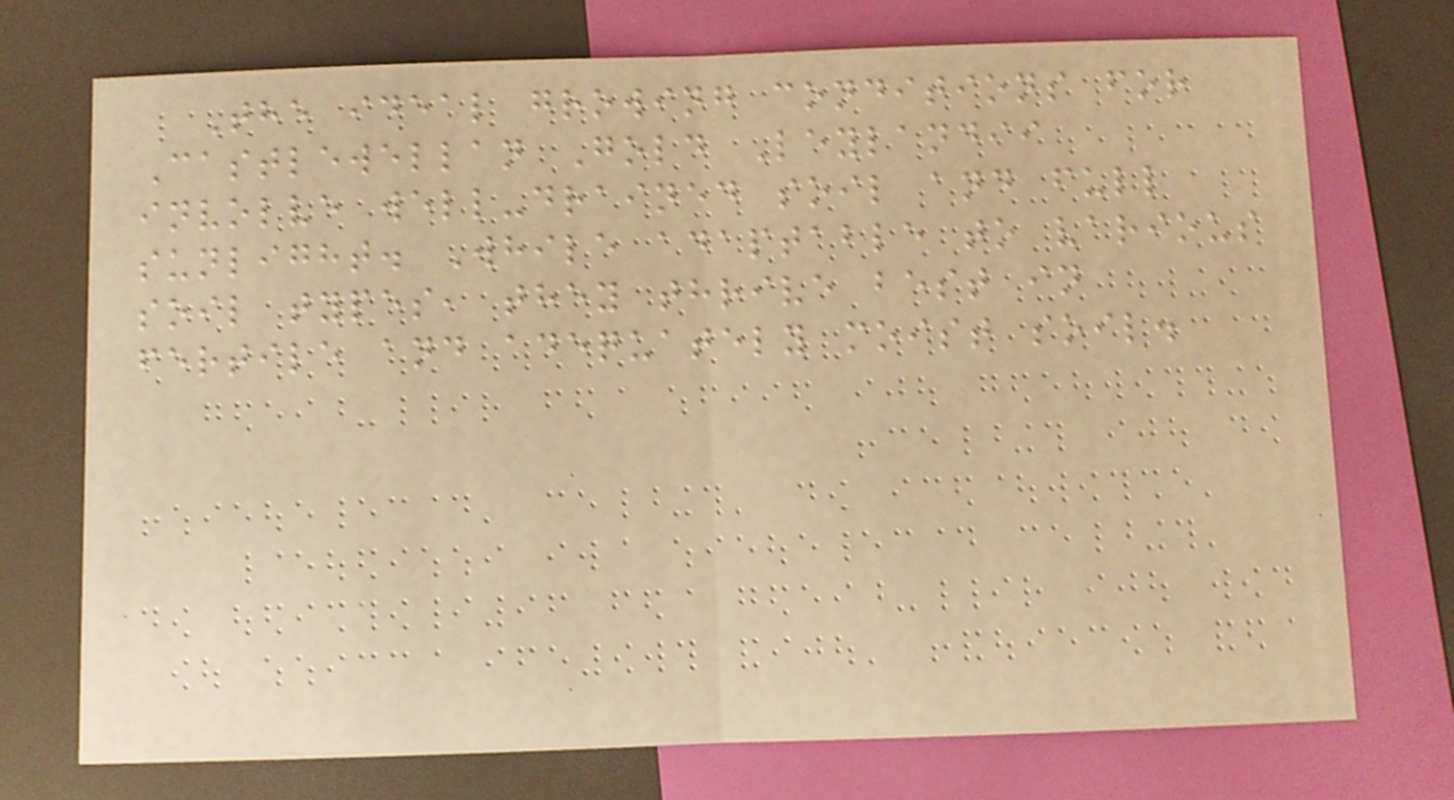The ideal growing conditions for
Castlewellan Gold Leylandii
involve well-drained soil and full
sunlight. While adaptable to various
soil types, they thrive best in
fertile and adequately moist soil.
